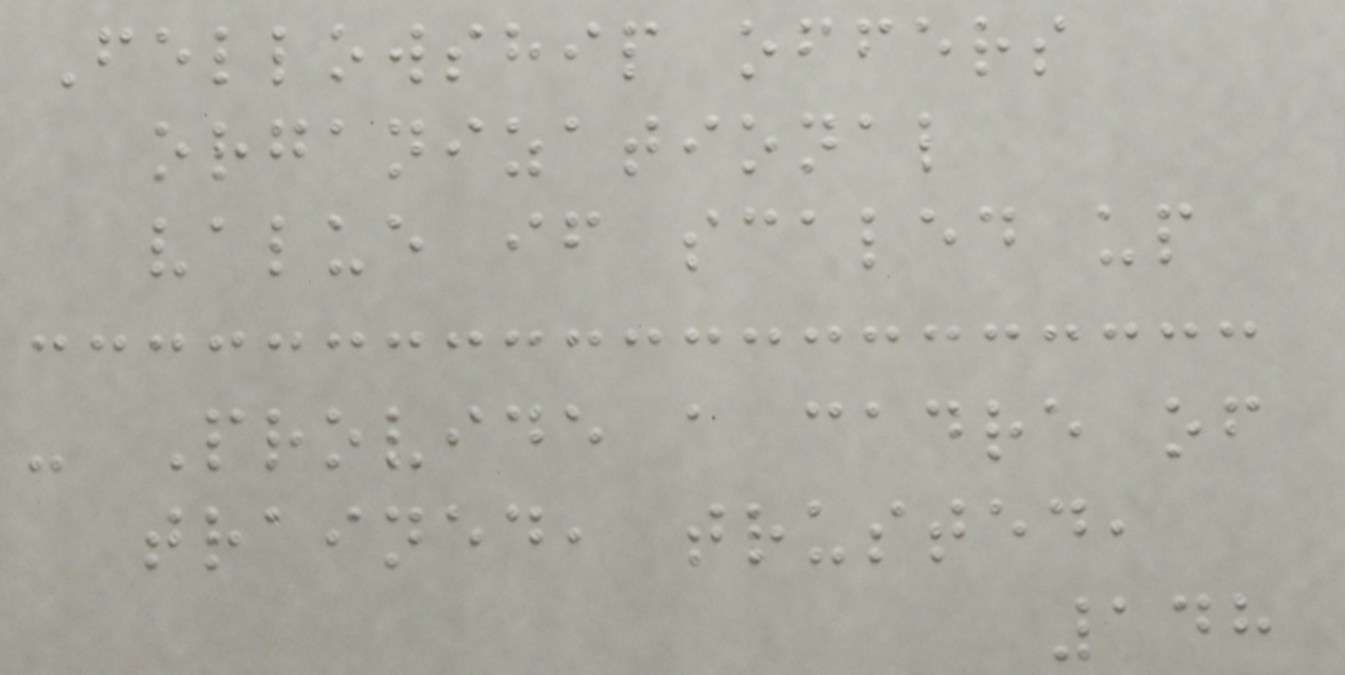Fellowship offers
organizational
value if scaled up
- Provide a cadre of
trained, trusted,
148
